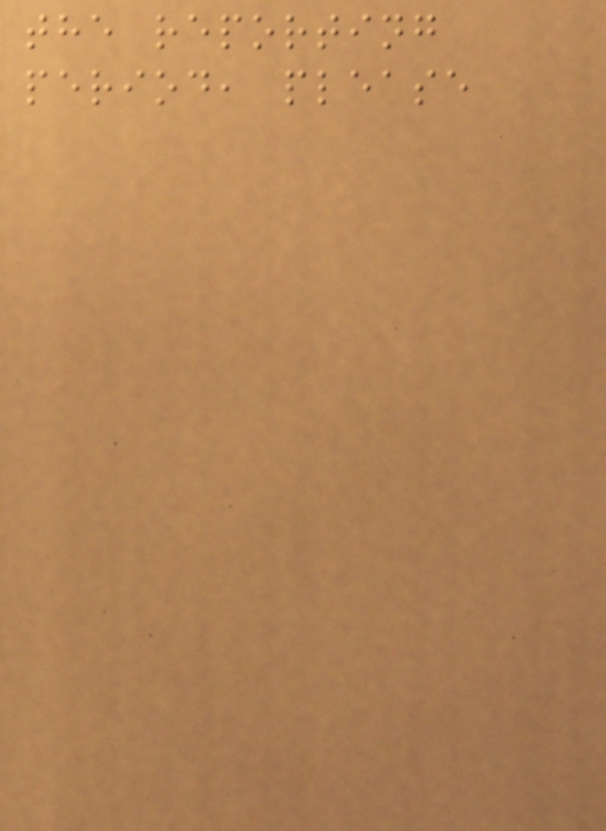the reporting
period, please
